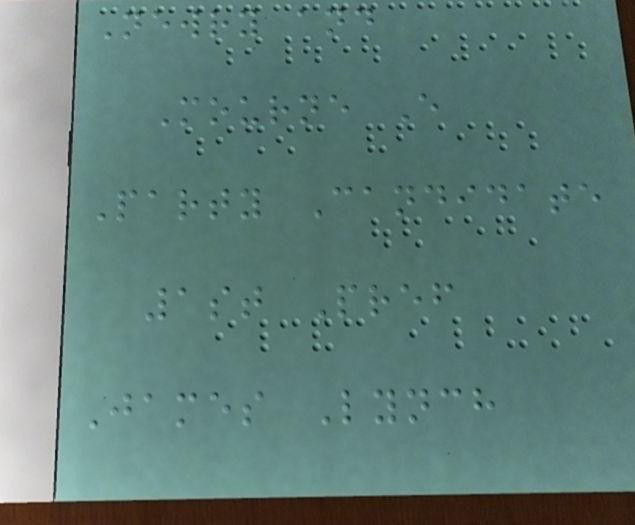Newry and
Mourne E
Party Candidate
1st Pref
James Lynch
